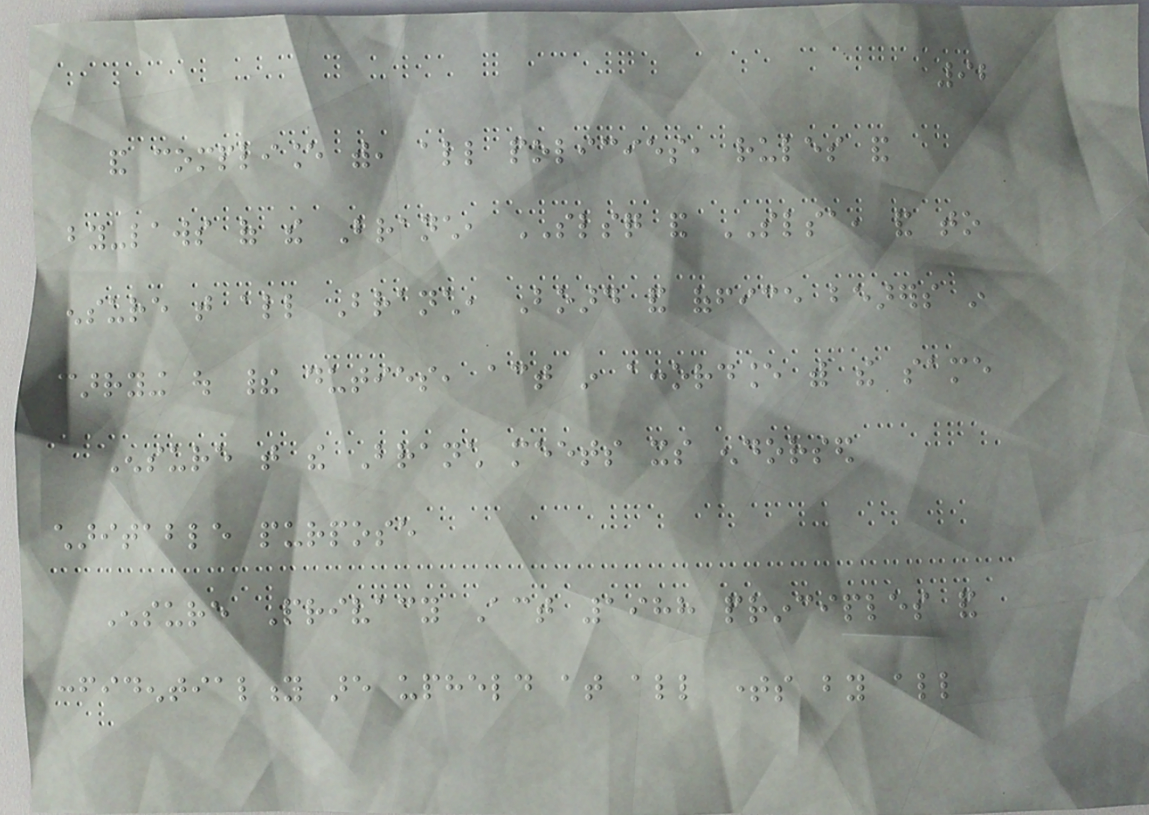92
and compliance with, all policies, rules and
by-laws of the Branch, SLSQ and SLSA, and to
ensure that all Branch, Board and office bearers in
carrying out their duties, act in accordance with the same
Ensure that the Branch meets its endorsed
charitable purpose
Ensure Privacy Act 1988 principles and
confidentiality are upheld at all times by all
